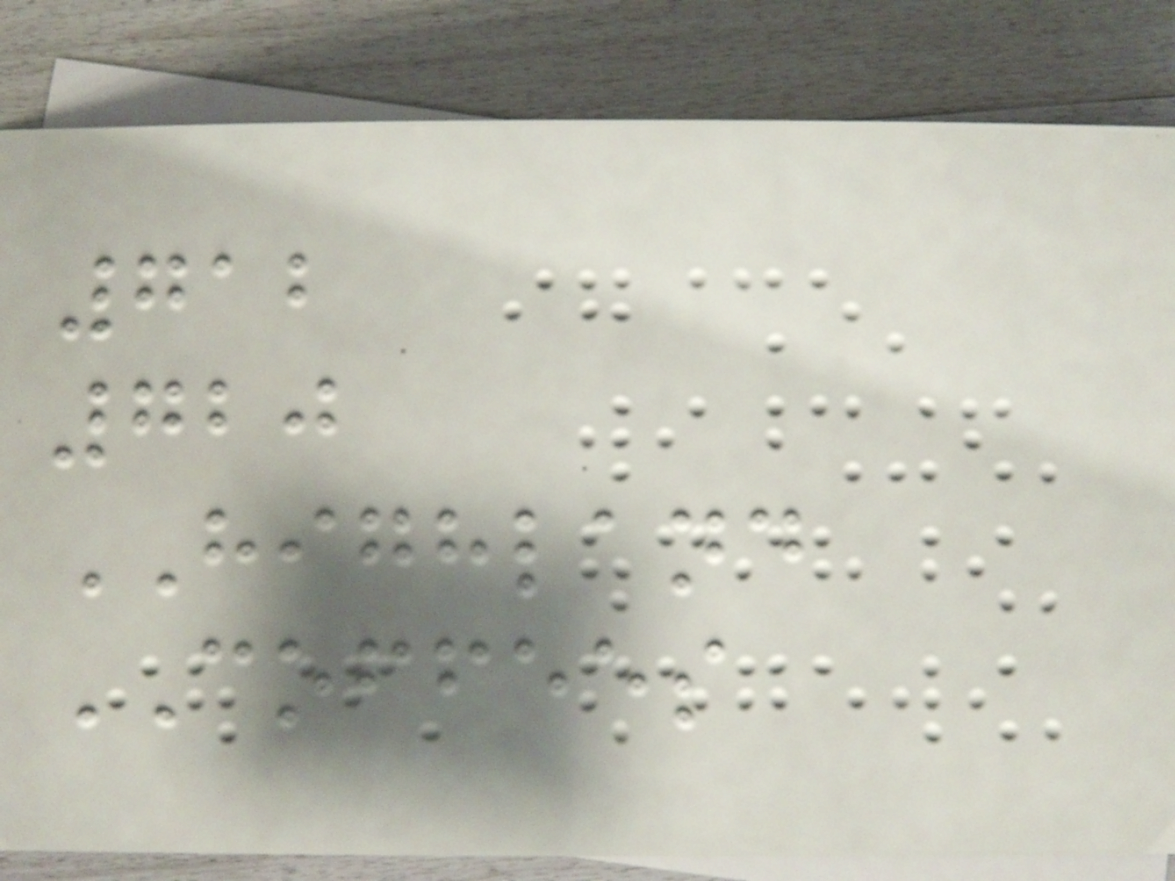712
720
HIGHLAND
COFFEES
